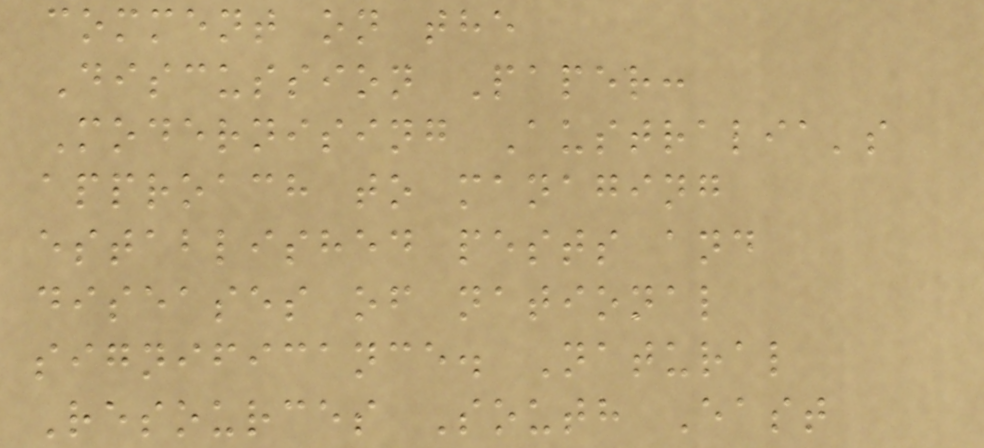comment on the
Discussion Paper:
Modernising Australia's
approach to managing
established pests and
diseases of national
significance. Natural
Resources South East
